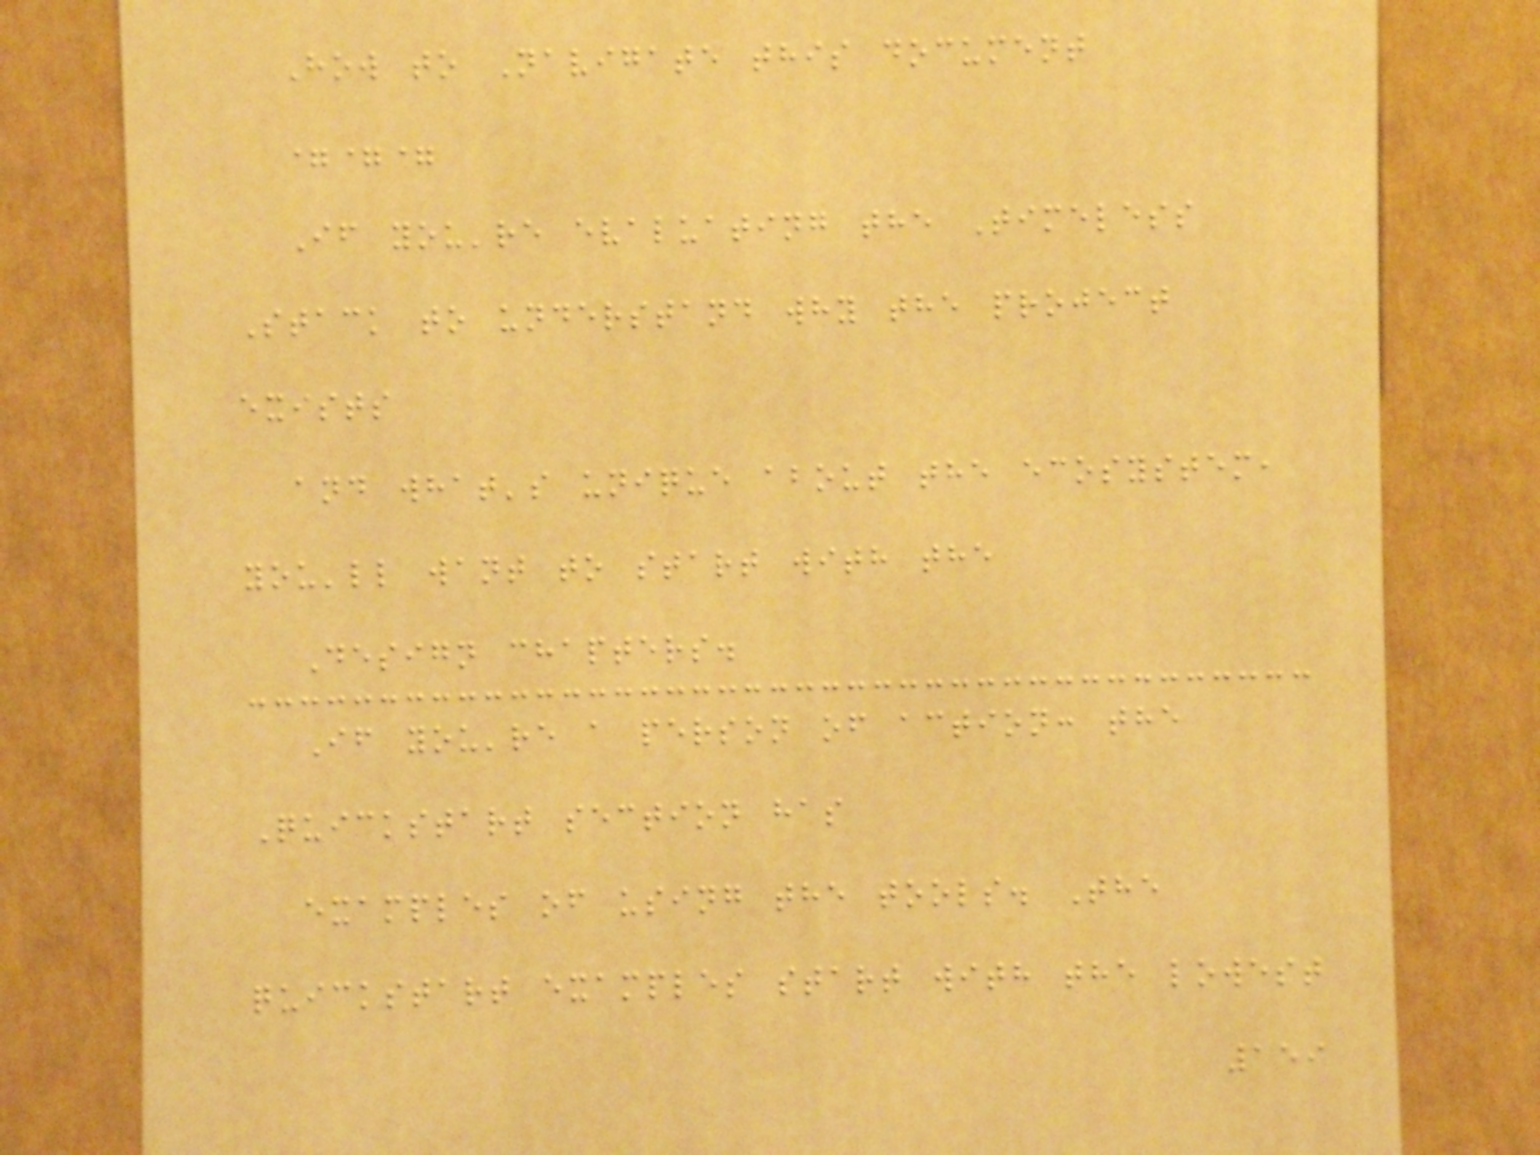How to Navigate this document
===
If you're evaluating the Timeless
Stack to understand why the project
exists
and what's unique about the ecosystem,
you'll want to start with the
Design chapters.
If you're a person of action: the
Quickstart section has
examples of using the tools. The
quickstart examples start with the lowest
159
